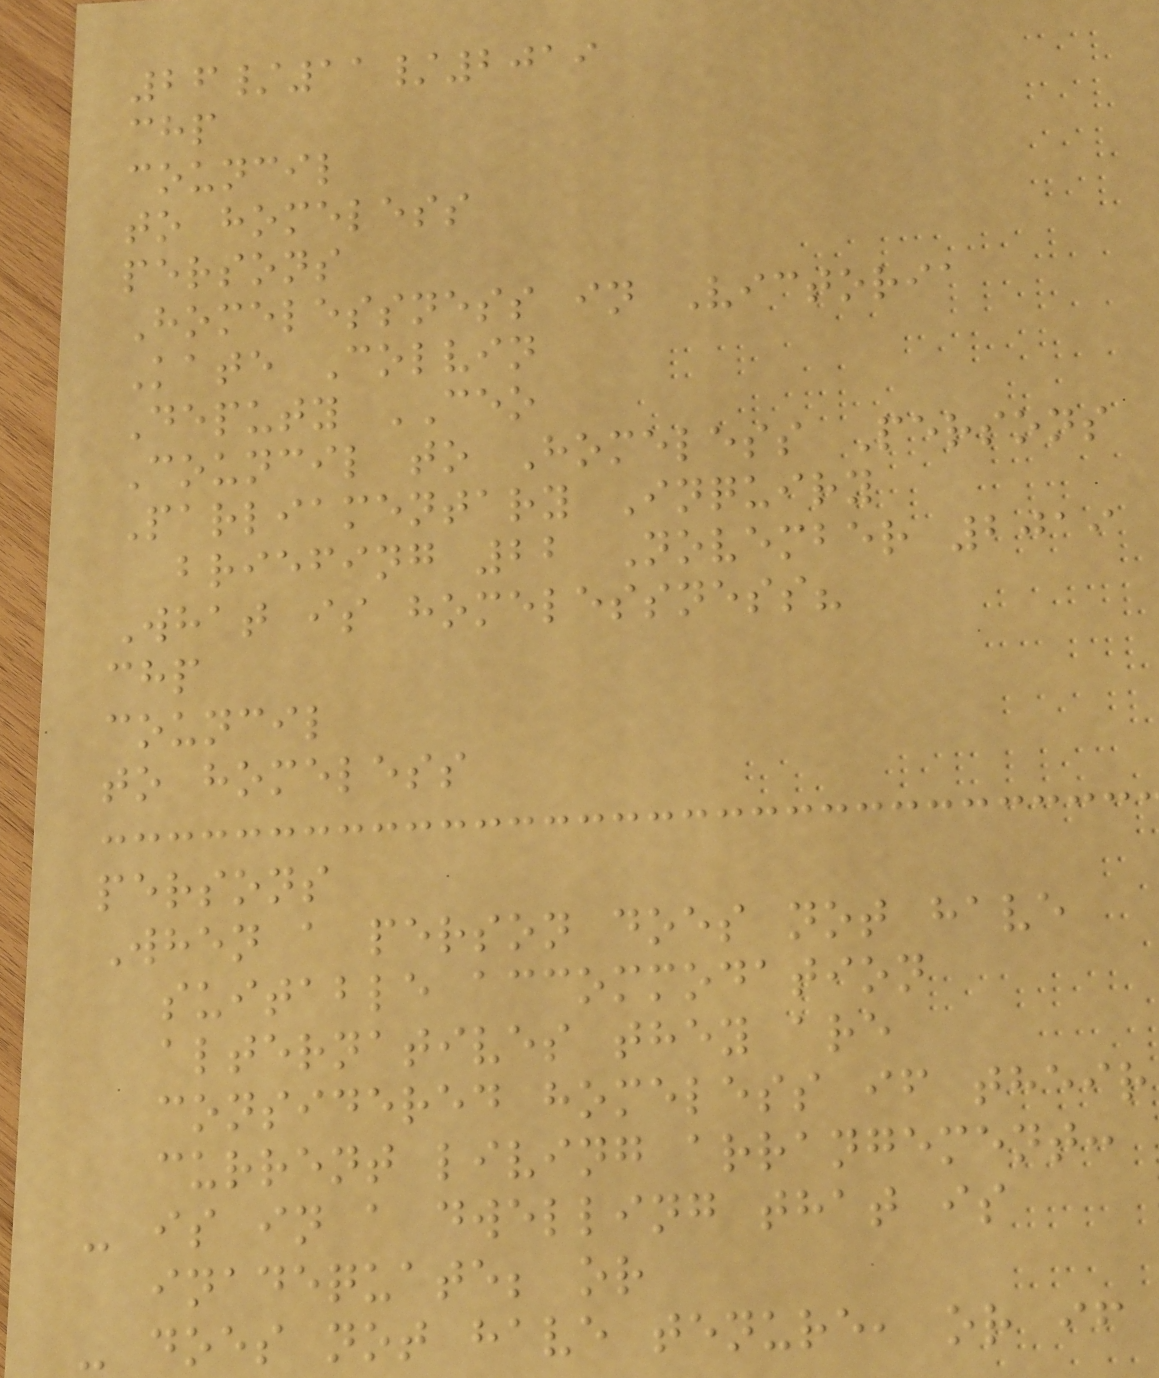26/11/2019
chp
council
to homeless
persons
Homelessness in Victoria
Kate Colvin
Deputy CEO
Council to Homeless Persons
Parliamentary Inquiry
briefing 22 November 2019
What is homelessness?
chp
council
to homeless
persons
When a person does not have
suitable accommodation
alternatives they are
considered homeless if their
current living arrangement:
- is in a dwelling that is
inadequate; or
- does not have tenure, or if
